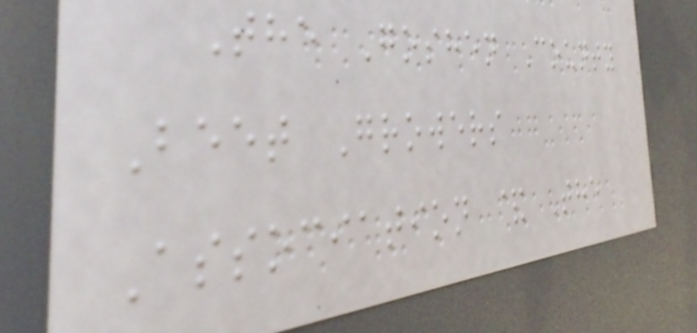The Goshen County
Beet Growers
Association & The
